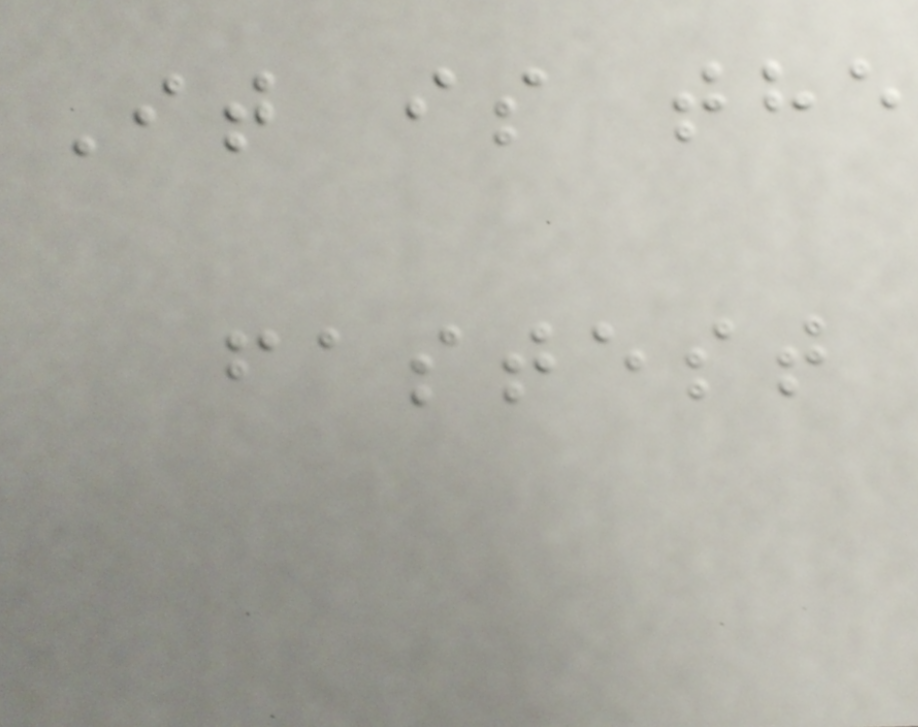It is the
fastest
